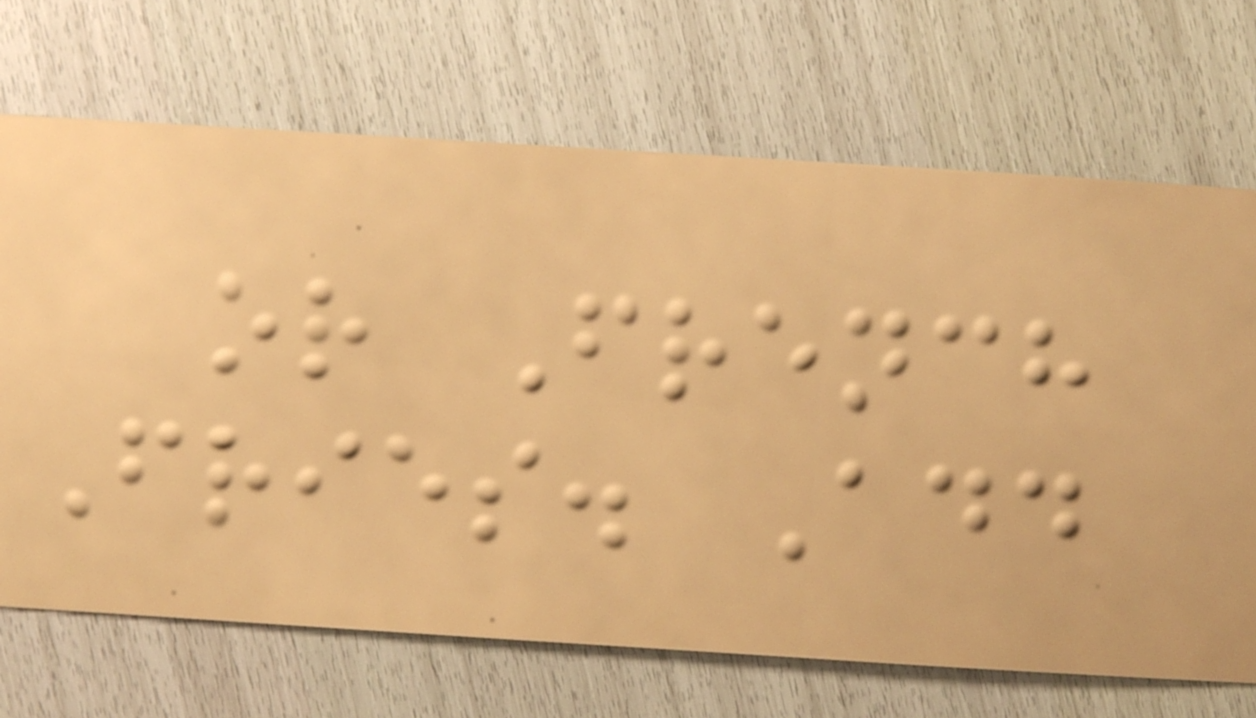or French
Fries. Add
